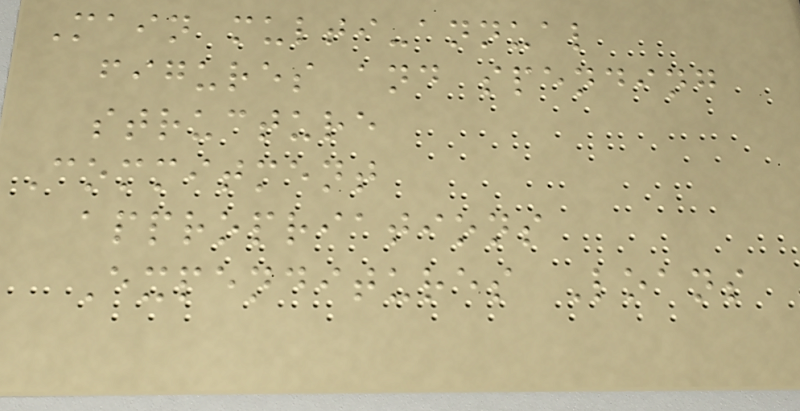Main multi-annual
figures and spending
structure
Commitment
appropriations
Expenditures Loans
